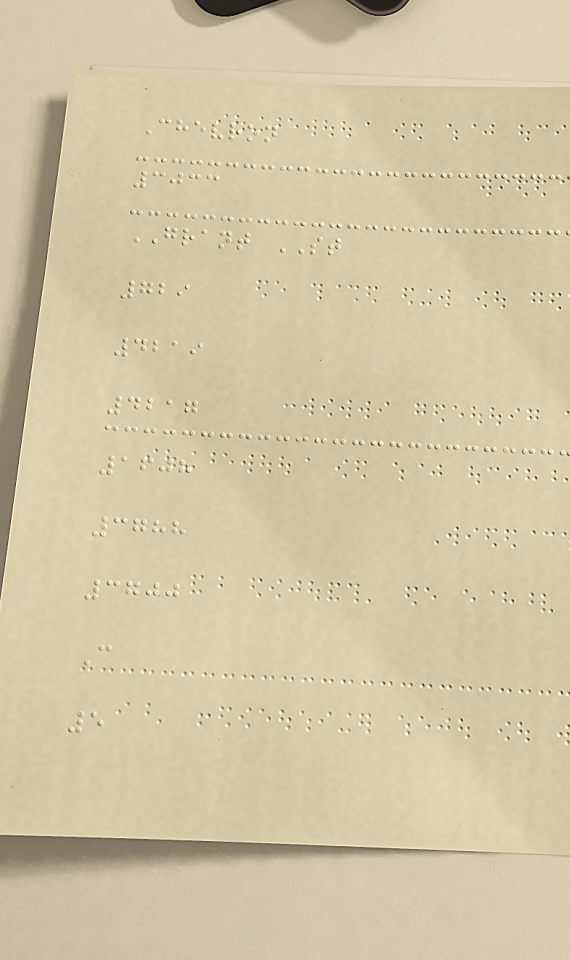Chevron
3033
GRANT ST
729
4219
4217
1608
3788
3700
C
5
